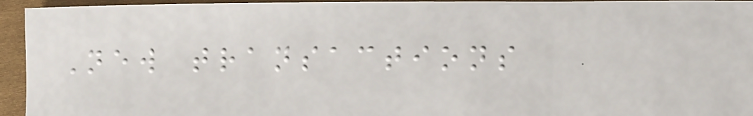New transactions
